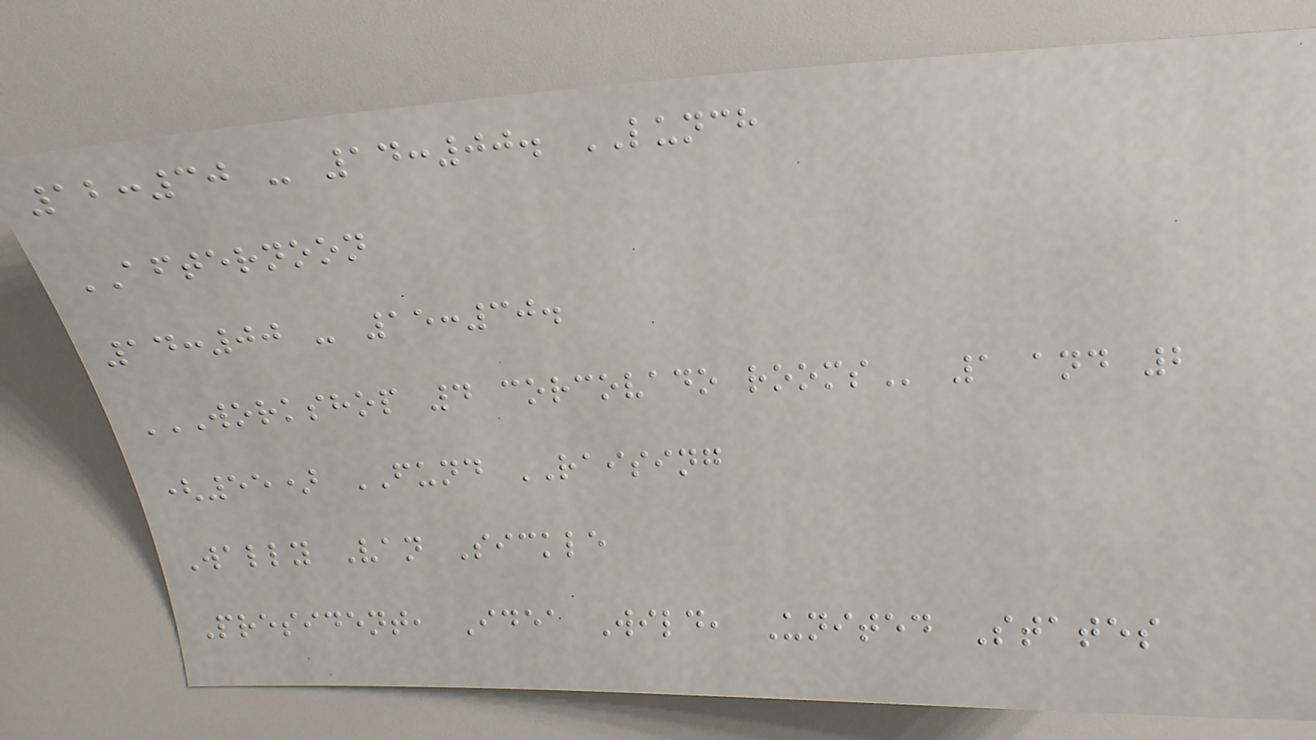12:30 - 14:00. LUNCH
AFTERNOON
14:00 - 15:30.
WORKSHOP 4 CORCOVADO ROOMS 1 and 2
(55) FUND RAISING
Wally Van Sickle
President, Idea Wild, United States
